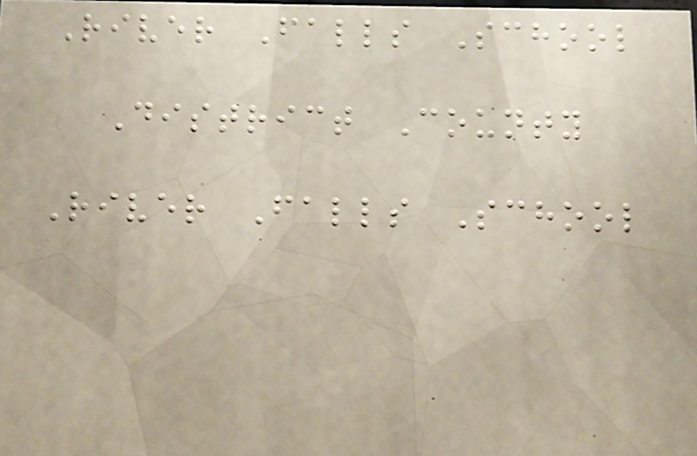River Falls School
District County
River Falls School
